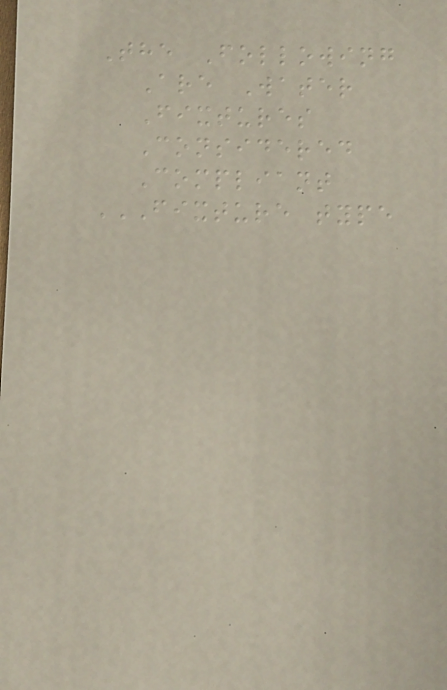The Following
Are Water
Fixtures
Considered
Compliant
FIXTURE TYPE
